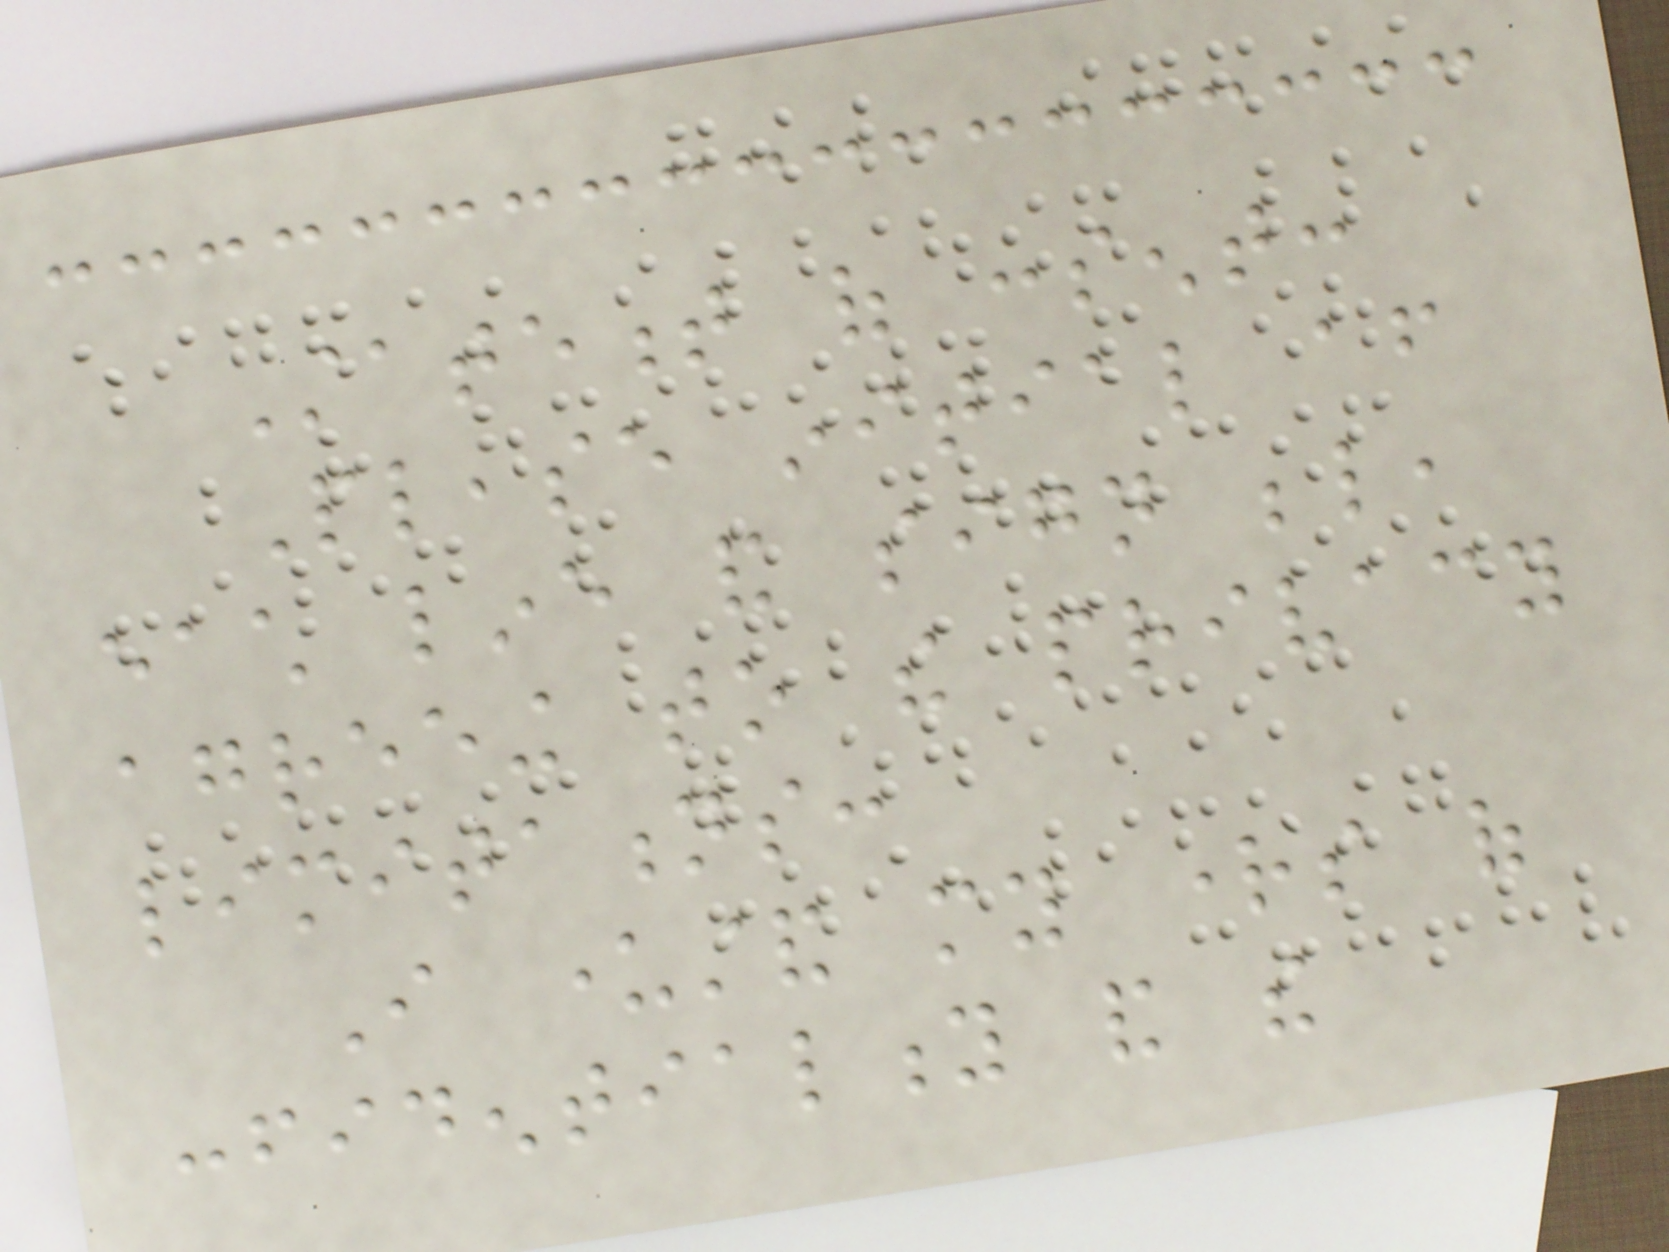Statement of consent:
Please initial after
each line and sign below,
agreeing to the privacy
limitations:
I understand my rights of
confidentiality and the
